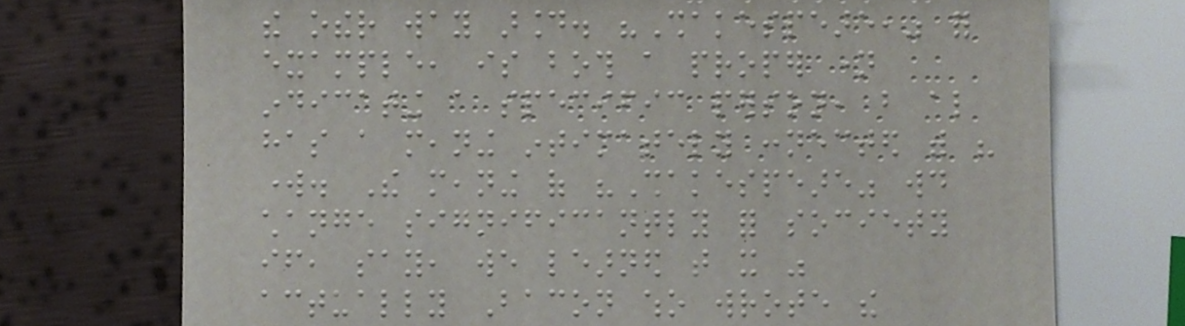the other way around. "Shakespeare," for
example, is both a proper name
indicating a specific person, but also
has a meaning intimately connected with his
work. The meaning of "Shakespeare" would
change significantly for society
if, say, we learned that it was
actually Bacon who wrote the
